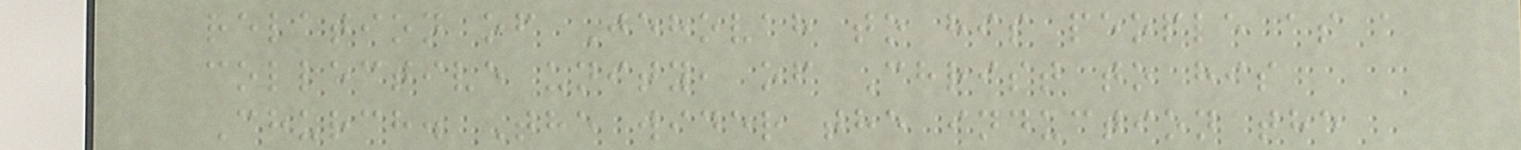relation of Jehovah to his people as a
collective unity, of Christ to his
Church. The wider the induction the
